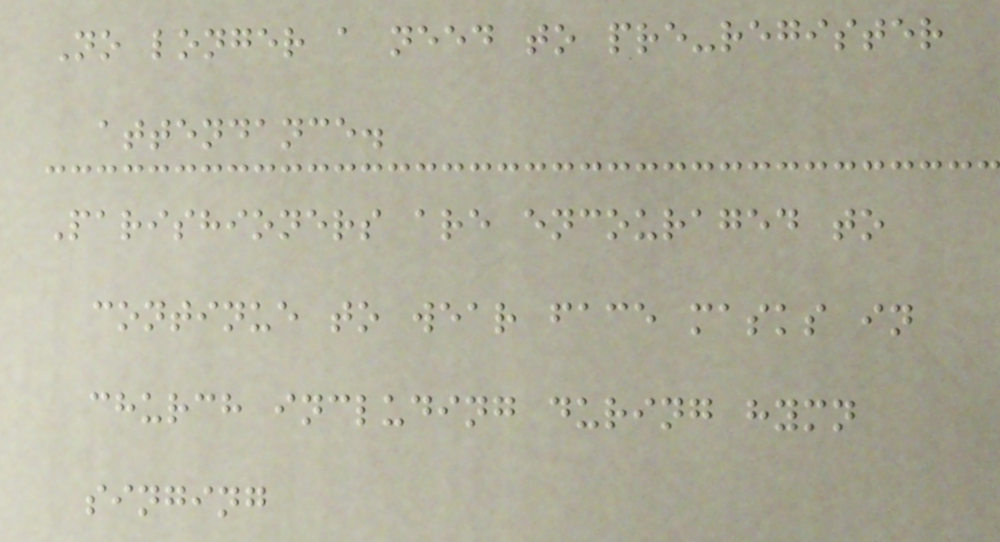No longer a need to pre-register
attendance.
Parishioners are encouraged to
continue to wear face masks in
church including during hymn
singing
